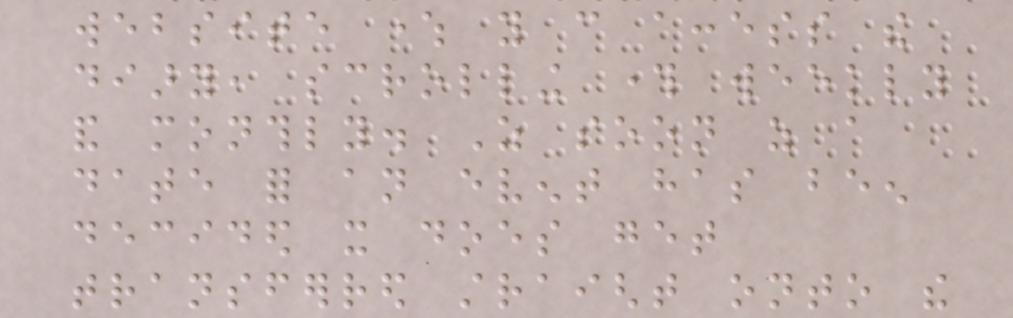website where you can access the
diary, scrolling through weekly
and monthly. As soon as a
date for an event has been
decided it does get
transferred straight onto the
